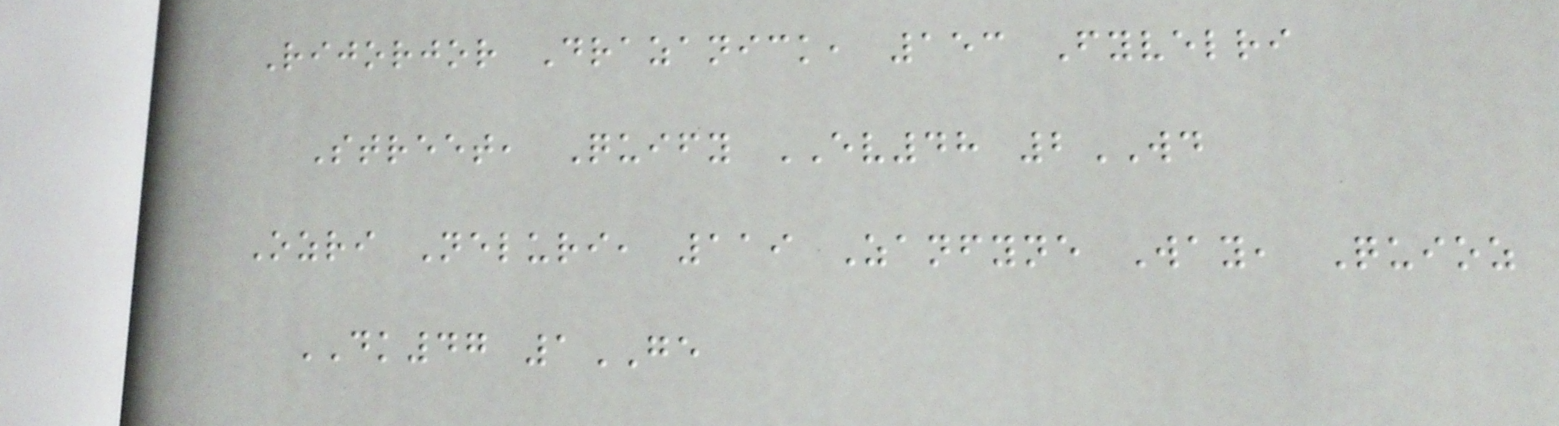Rijorjor Drazanick, 153 Fyvelri
Street, Quify EV48 2WD
Ozri Neluri, 119 Zanfyne Way, Quioz
DK47 1GE
